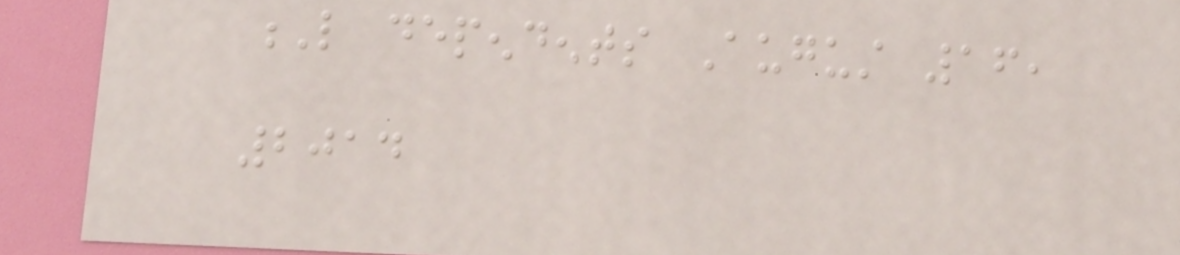L dependents August 16,
2014
